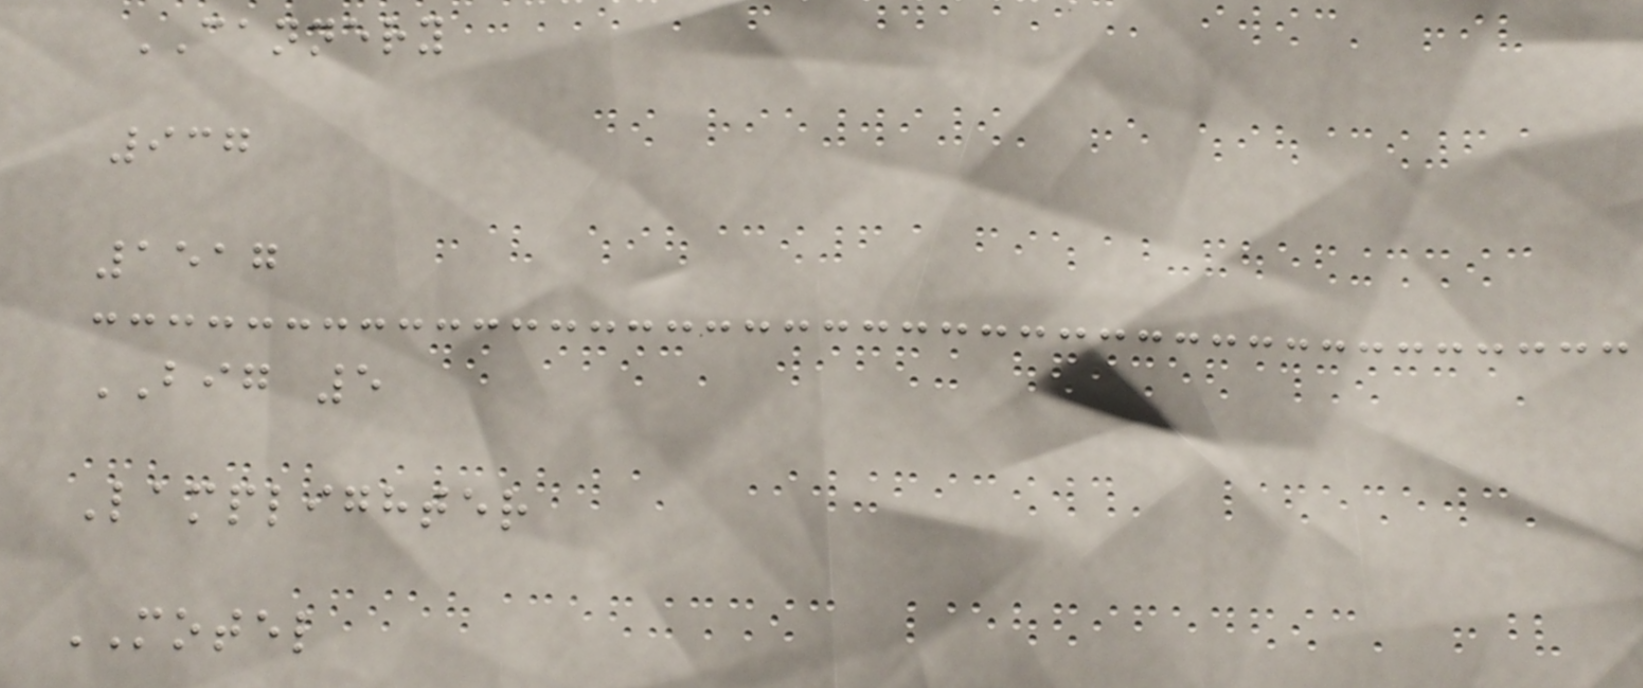CANNERY
937
1517
BIG 5
Lamplighter
MOTEL
